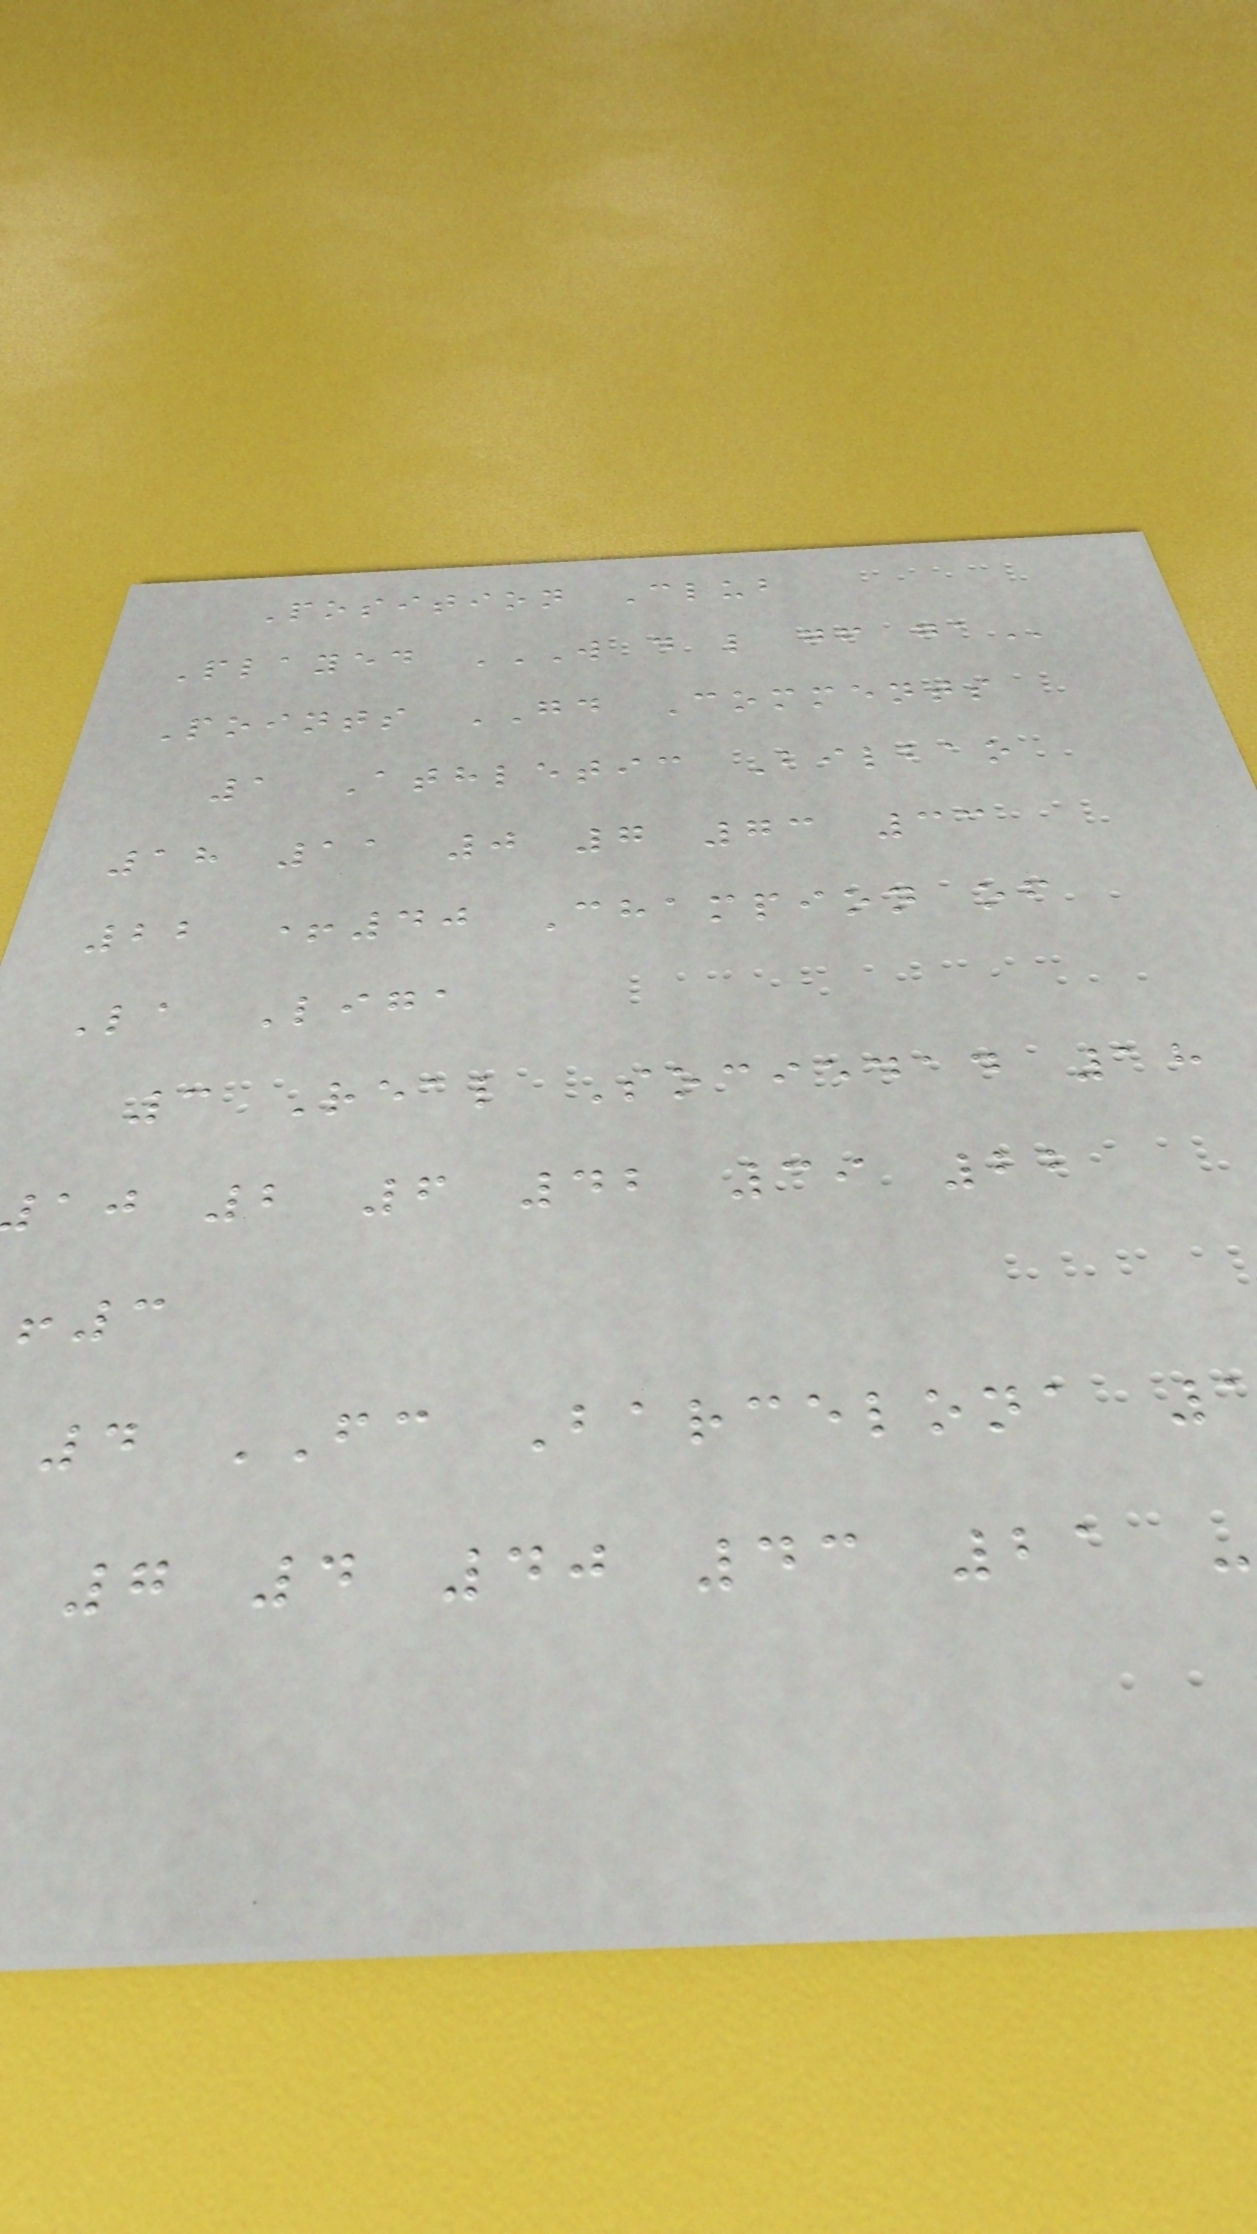Position Club
Played W D L GF GA
Points GD Comments
1 Athletic Bilbao
18 11 0 7 73 33
22 +40 Champion of
La Liga
3 Real Sociedad 18
aj 2 6 42 39 22
4 FC Barcelona
7 4 40 43 21 -
